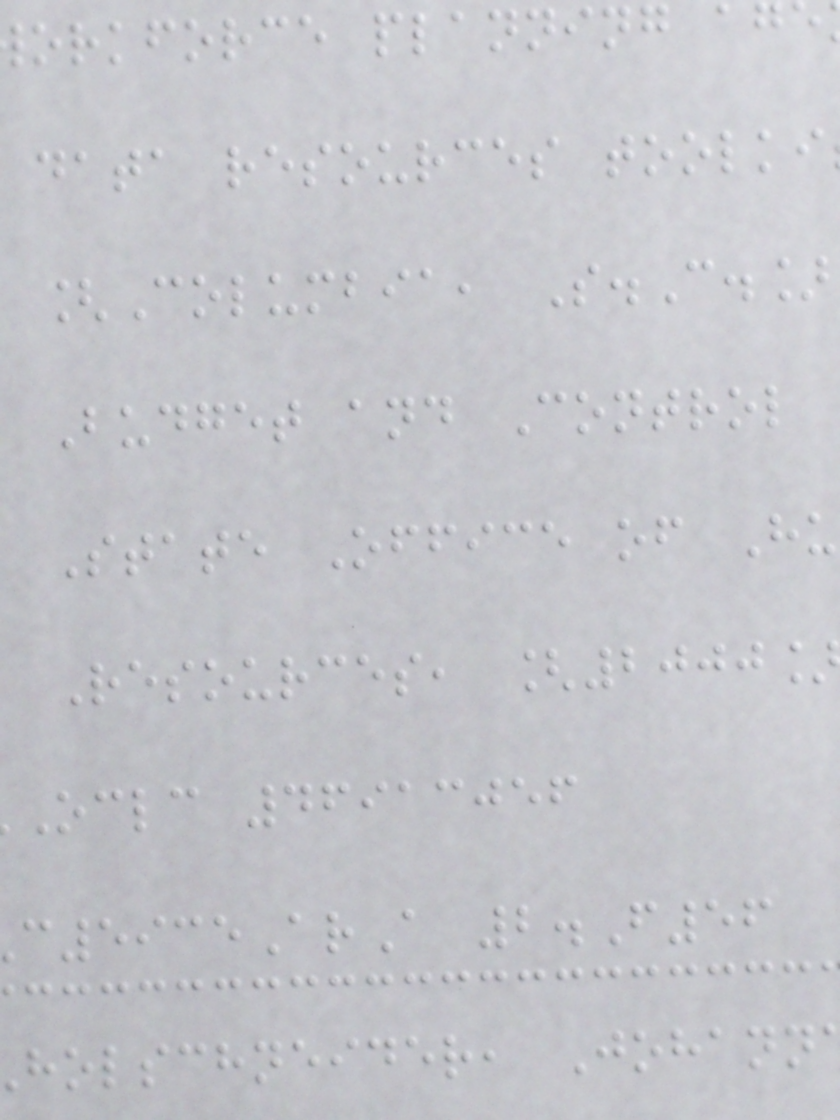orkforce planning a
data resources toolki
[Columbia, S.C.]
Budget and Control
State Office of Hu
Resources, [2000
oclc 46913056
5935ArA 2.F56
holschneider, Johann
